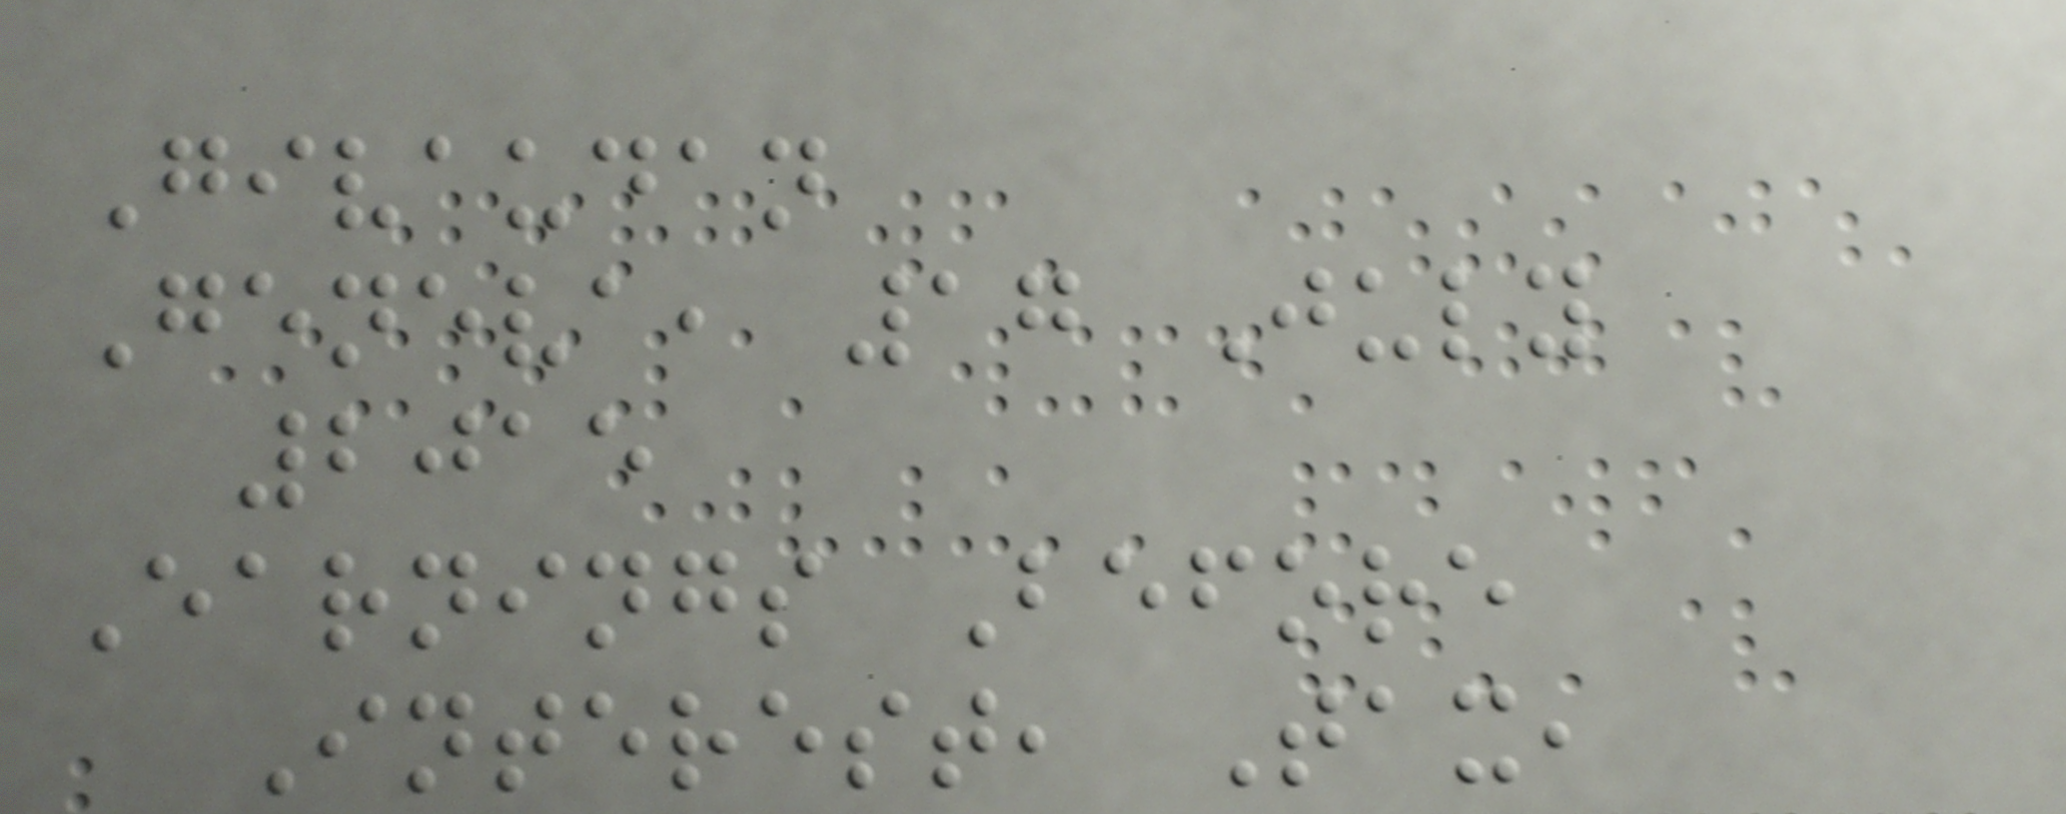Givaudan
Geneva, 17 July
2015
Earnings Before
Interest, Tax,
